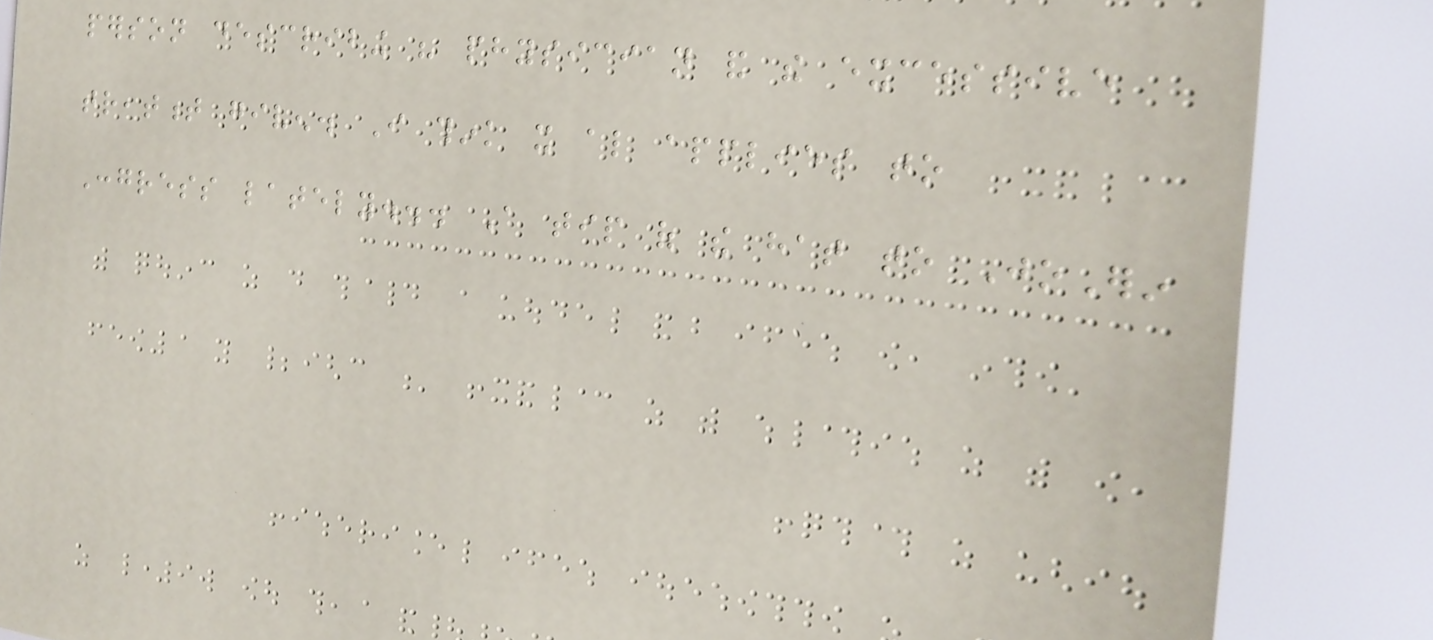person describing his physician and the excessive
treatment given. I think it also applies to
Congress lately... A tip of the hat to JoErin
